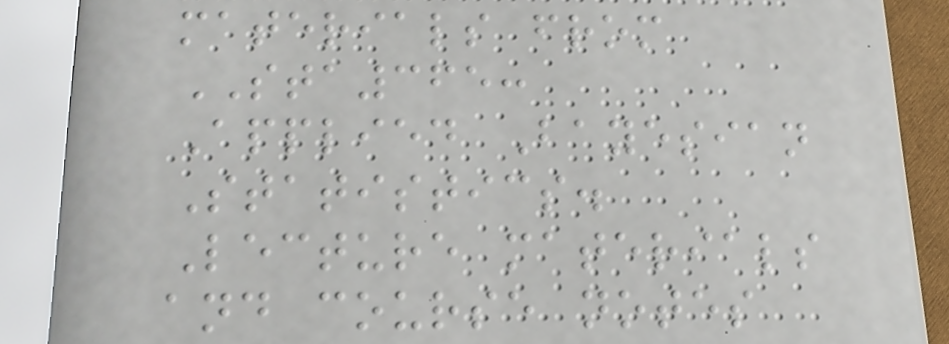materials from
STA365:
Applied Bayesian
Statistics.
Lecture materials
and course notes
